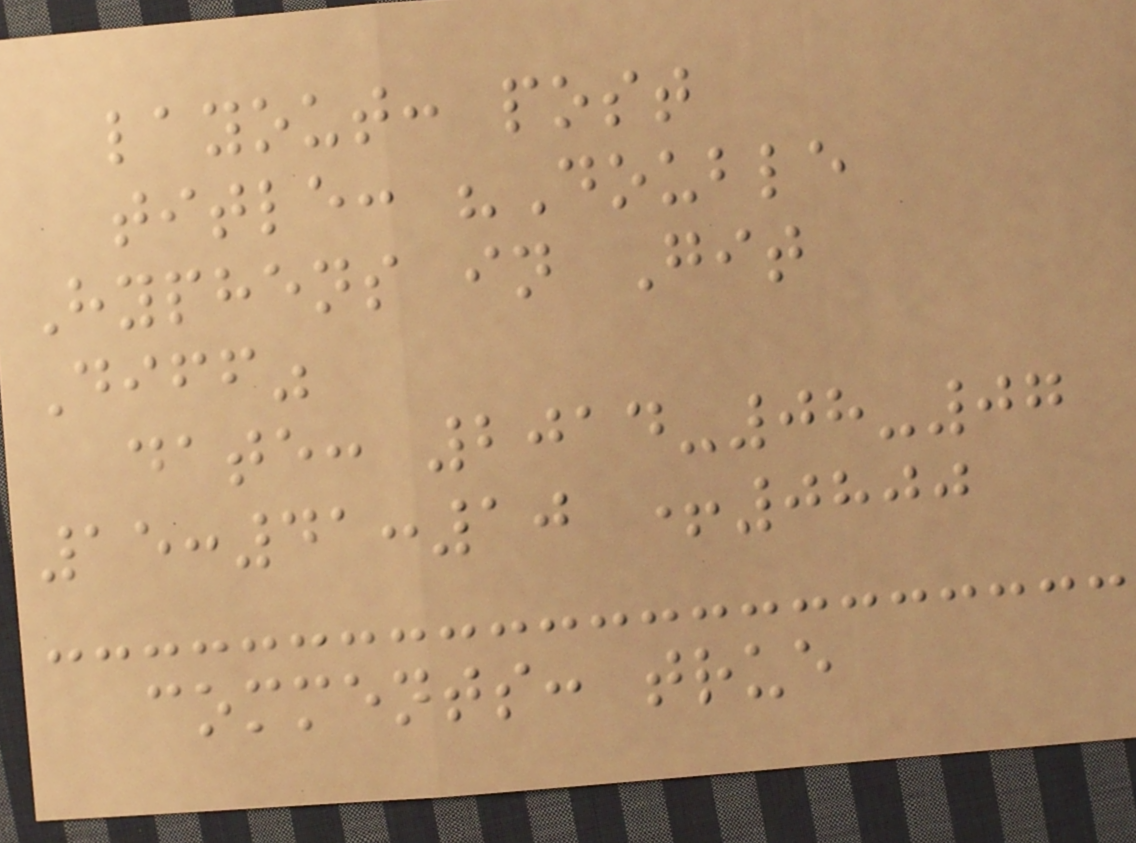layout: post
title: "Double
Hyphens in Git
Diff"
date: 2014-08-07
15:41:10 +0800
comments: true
